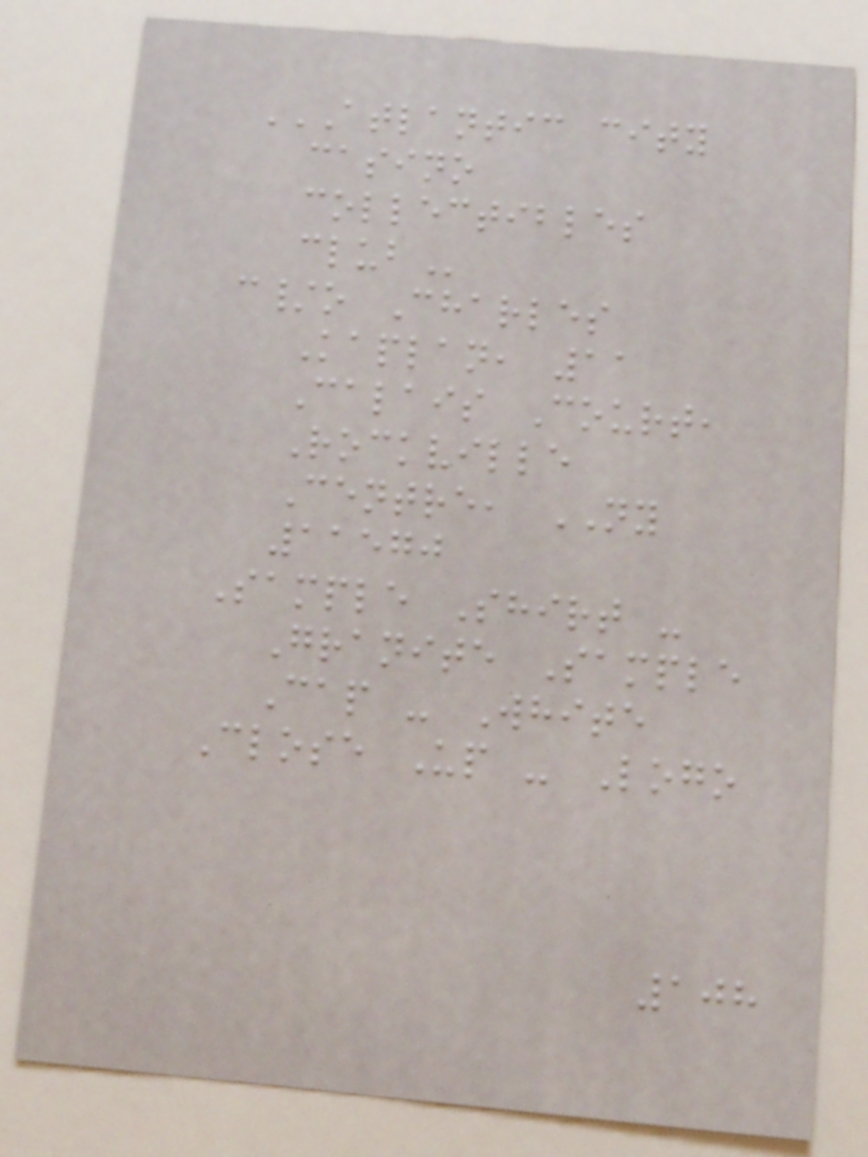ATLANTIC CITY
CASINO
COLLECTIBLES
CLUB
c/o Charles
Kaplan, 11
Calais Court,
Rockville
Centre, NY
11570
Sample Shirt -
Granite Sample
Cap - White
Close Up - Logo
108
